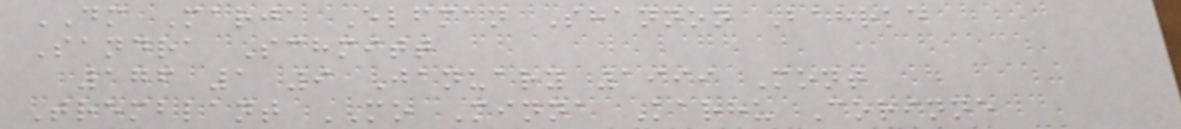DM Marja Elfman Shannon Bahrke
Sandra Schmitt
176 1 9 January 1999 Mont
Tremblant MO Minna Karhu Corinne
